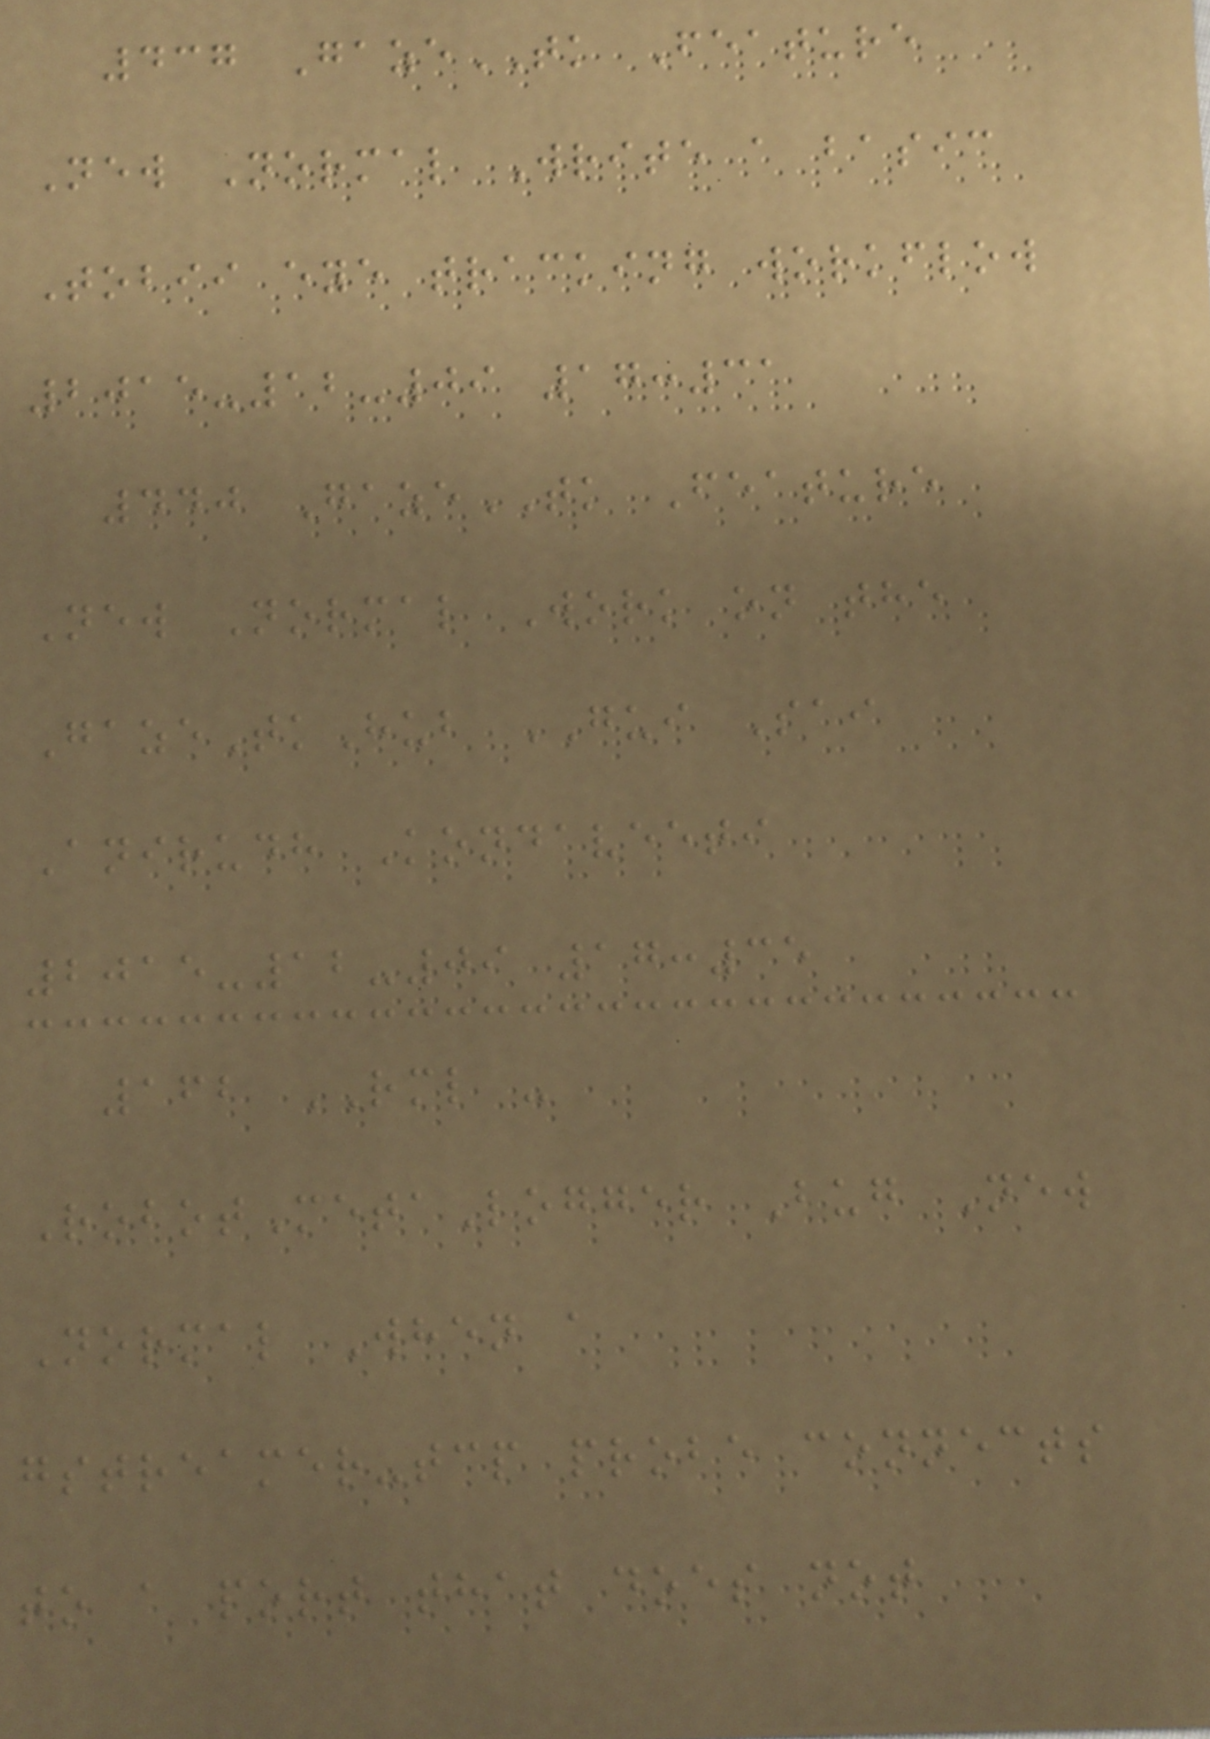437 GazeTK Feature
New Normal Write a basic
Tobii eye tracking workflow
2015-12-09 17:31
440 GazeTK Feature
New Normal Work on the
GazeTkHub GUI Sai
Anirudh Kondaveeti
2015-12-09 17:35
162 RML -
RobotMetaLogger Bug New
Normal When a
gstreamer-tcp probe connects
to a port that does not
